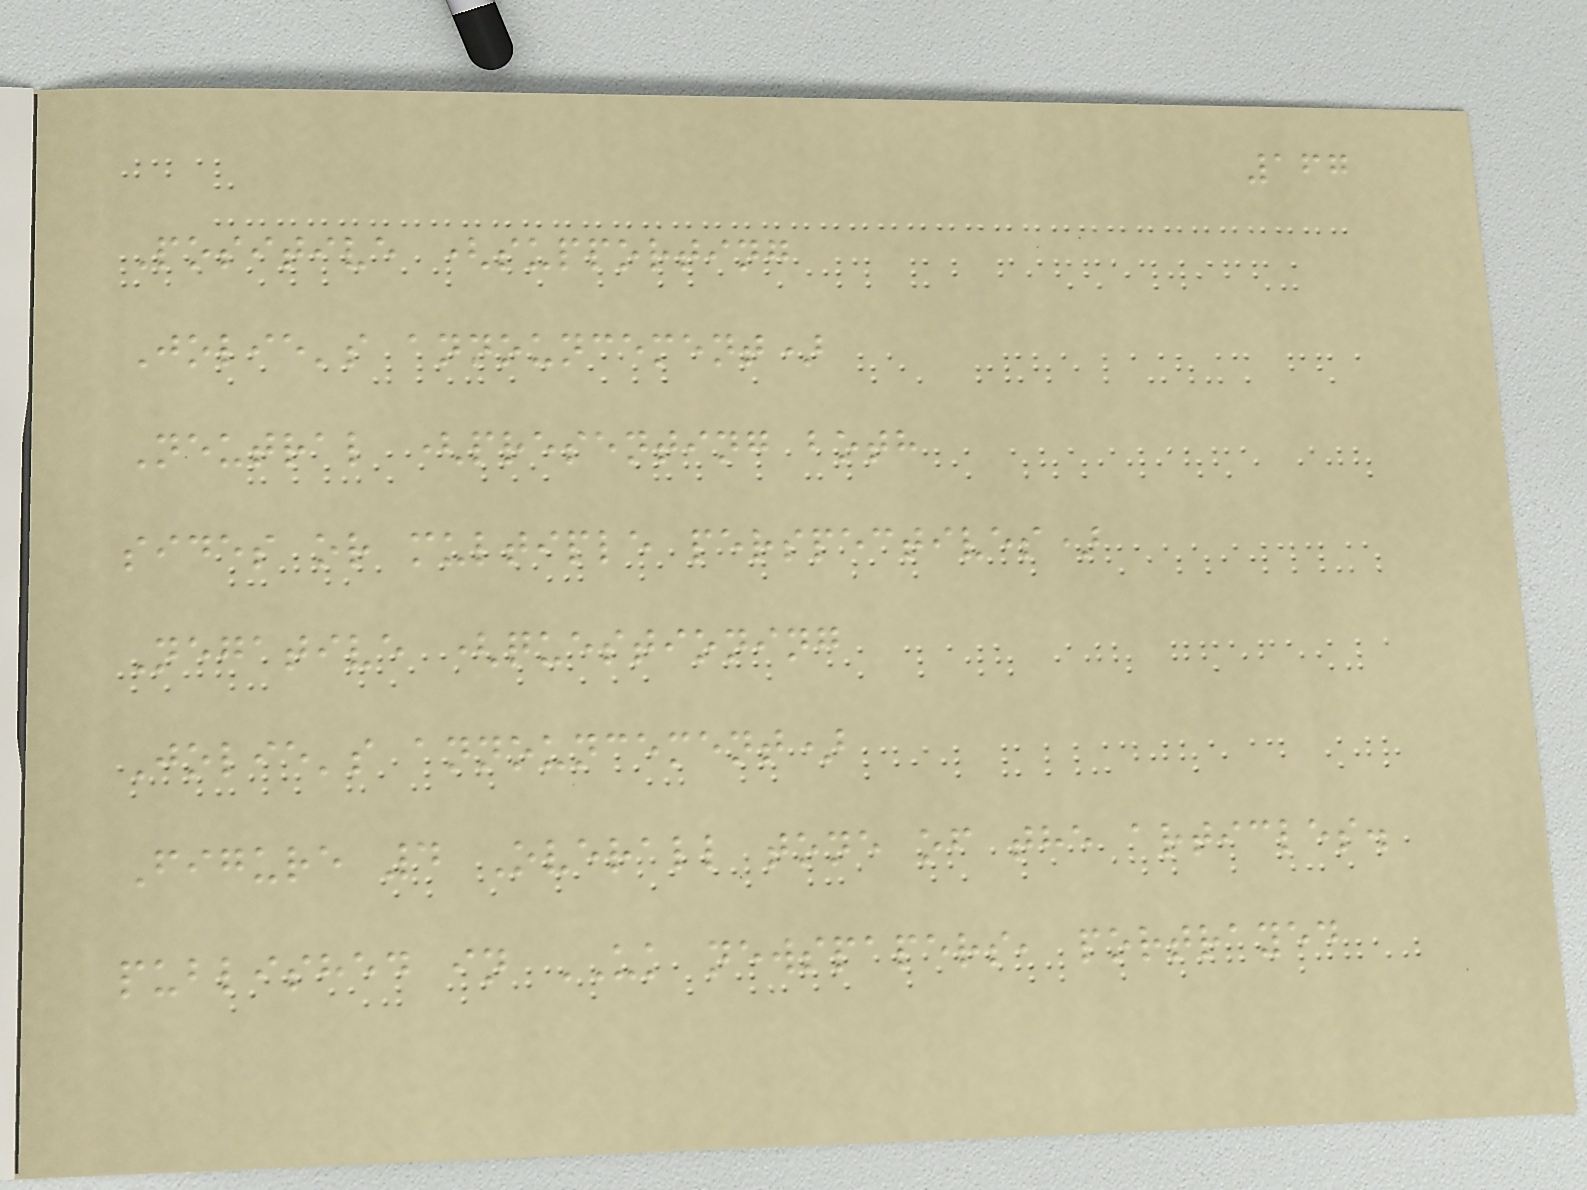167
Positive (supporting
Jolie's announcement)
Neutral (presenting both
sides or multiple perspectives)
Negative (questioning
Jolie's announcement)
Figure 4 Overall tone of the articles.
published in UK newspapers, portrayed
